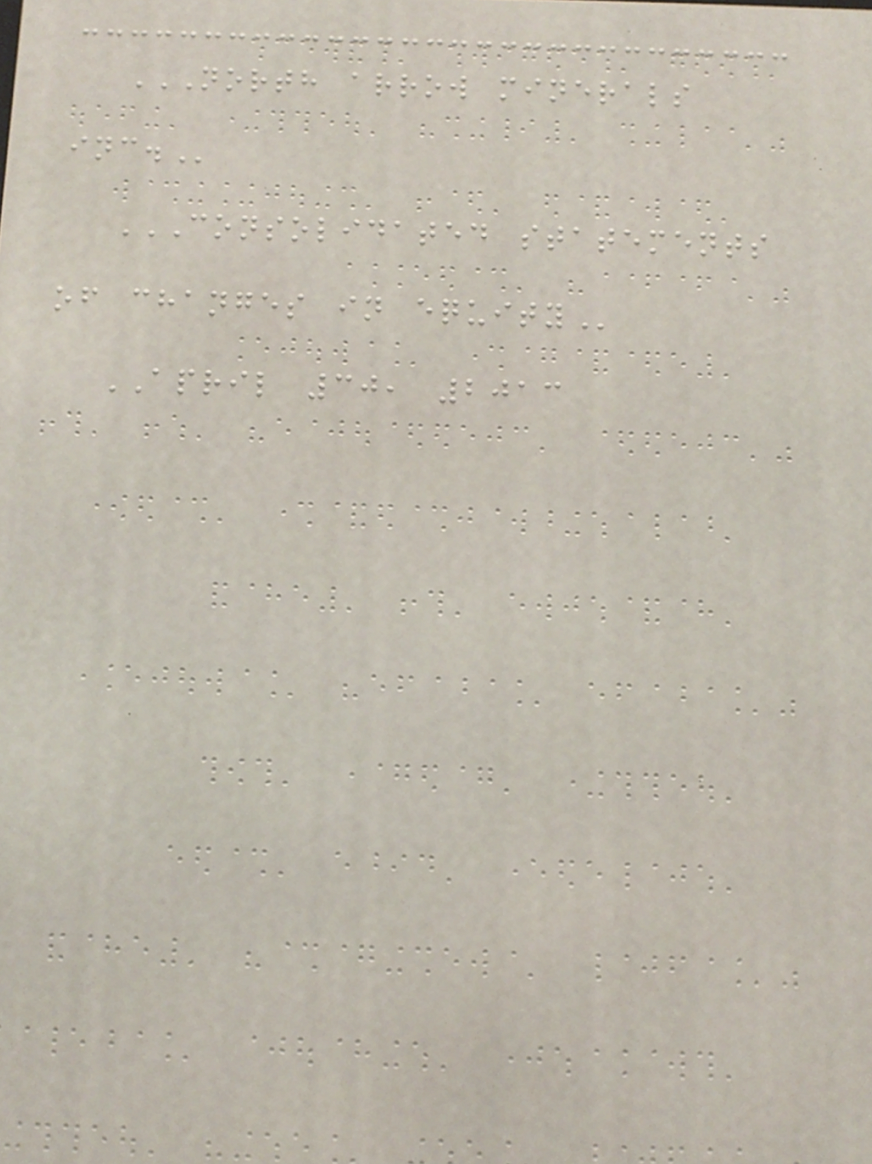NORTH ARROW MINERALS
INC.
CONSOLIDATED STATEMENTS
OF CHANGES IN EQUITY
APRIL 30, 2013
